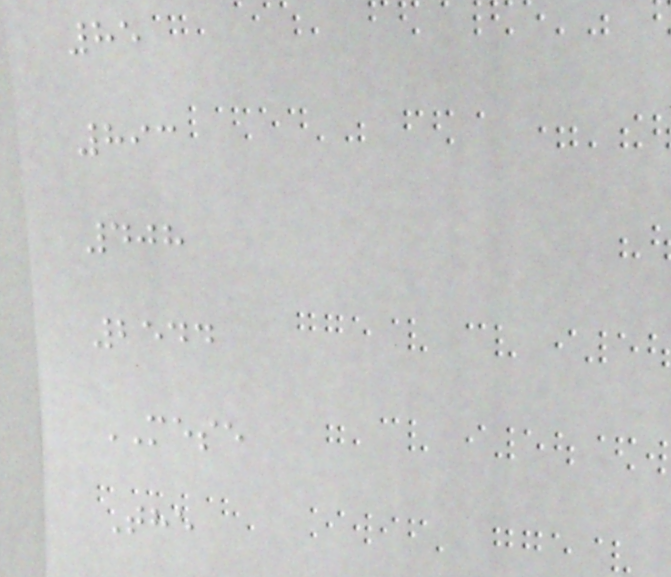85
893
408
2544
MESE
The
